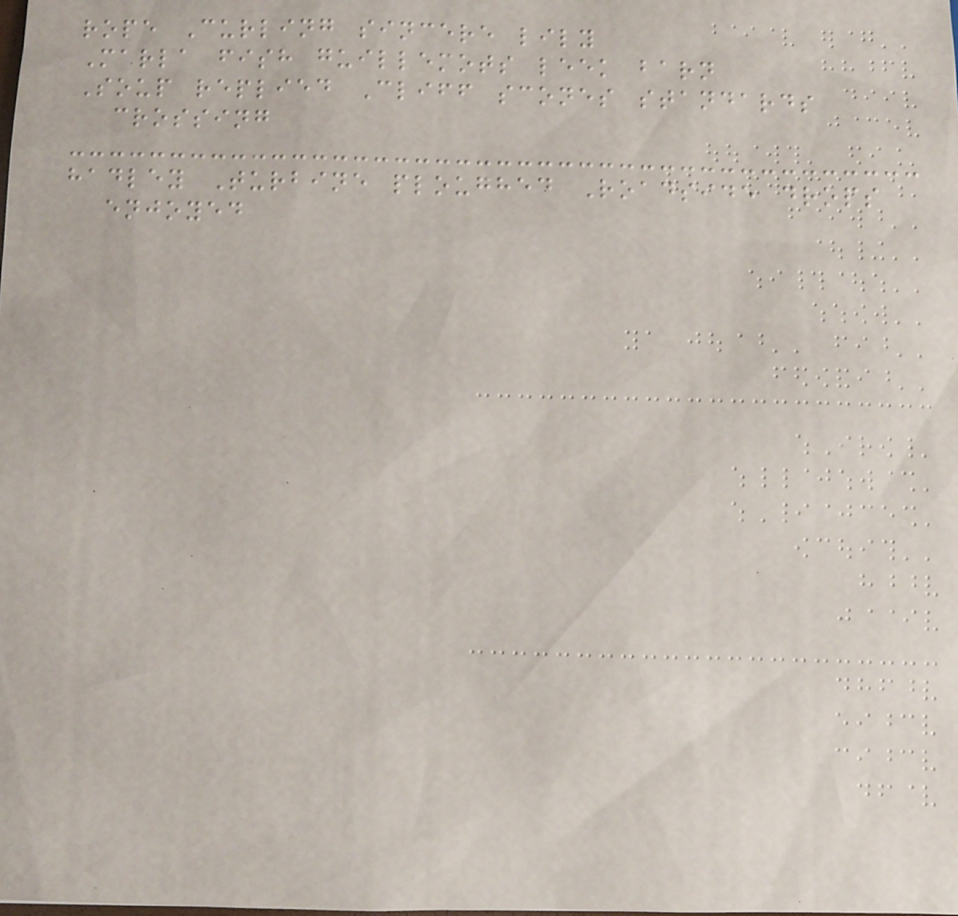rope Curling sincere lily
Marla fish guillemots leek barn
Soup replied Cliff scones standards
crossing
hadley Turbine ploughed Roadside drops
enjoyed
